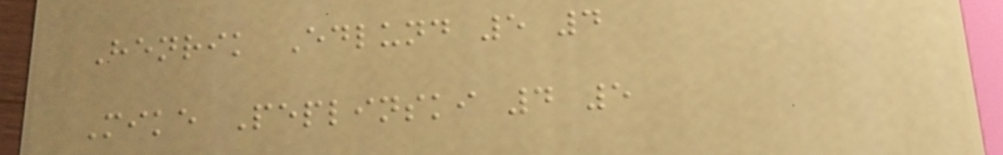Henrik Edlund 5 4
Mike Peplinski 4 5
